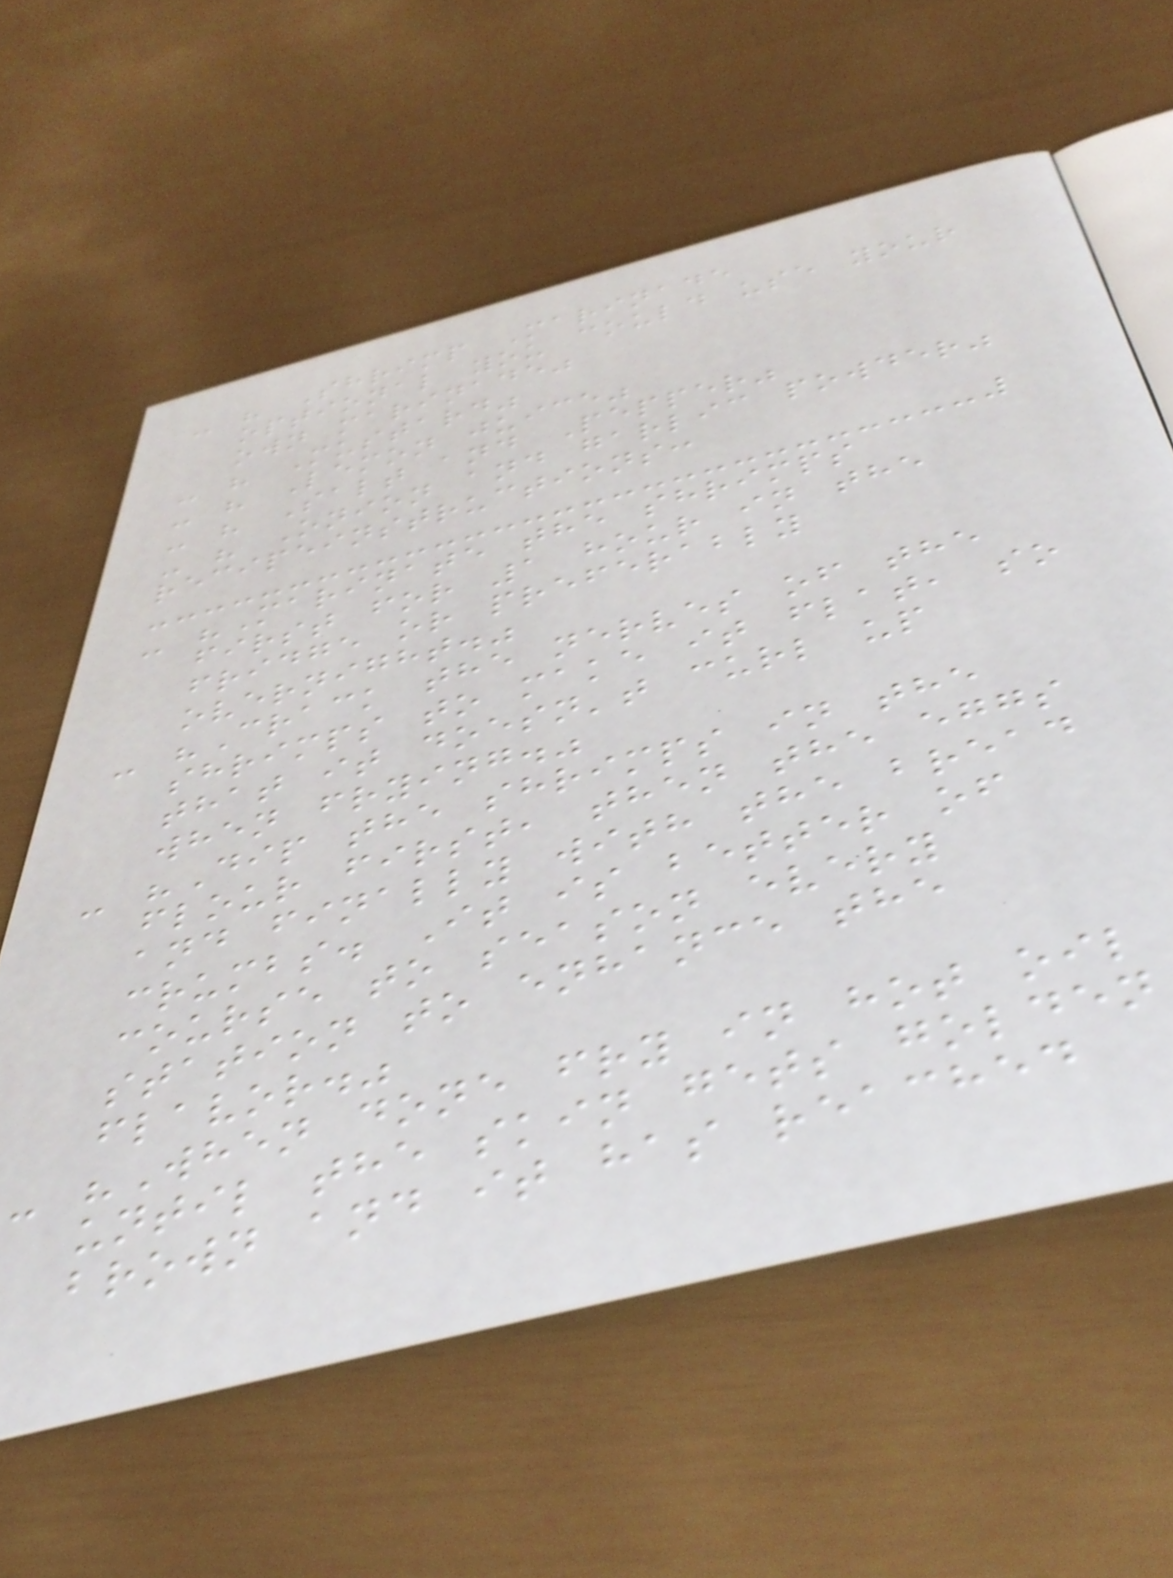- " Shrimp Marinade
optional you could use your
own marinade"
- " Mustard"
- " Lemon juice"
- " Salt and Pepper"
- " Onion and garlic powder"
recipeinstructions:
- "Marinate the shrimps
first for 1 hour in the
fridge or preferably
overnight."
- "Crack the nerves of the
shrimps to make it flat, so
that it doesn't curl up
when frying."
- "Dip the shrimps in the
flour first, then the eggs
and finally with the bread
crumbs. It is better of
course to season every
station to enhance the
flavor."
- "When done fry in hot oil
until the skin gets golden
brown and it has reached
